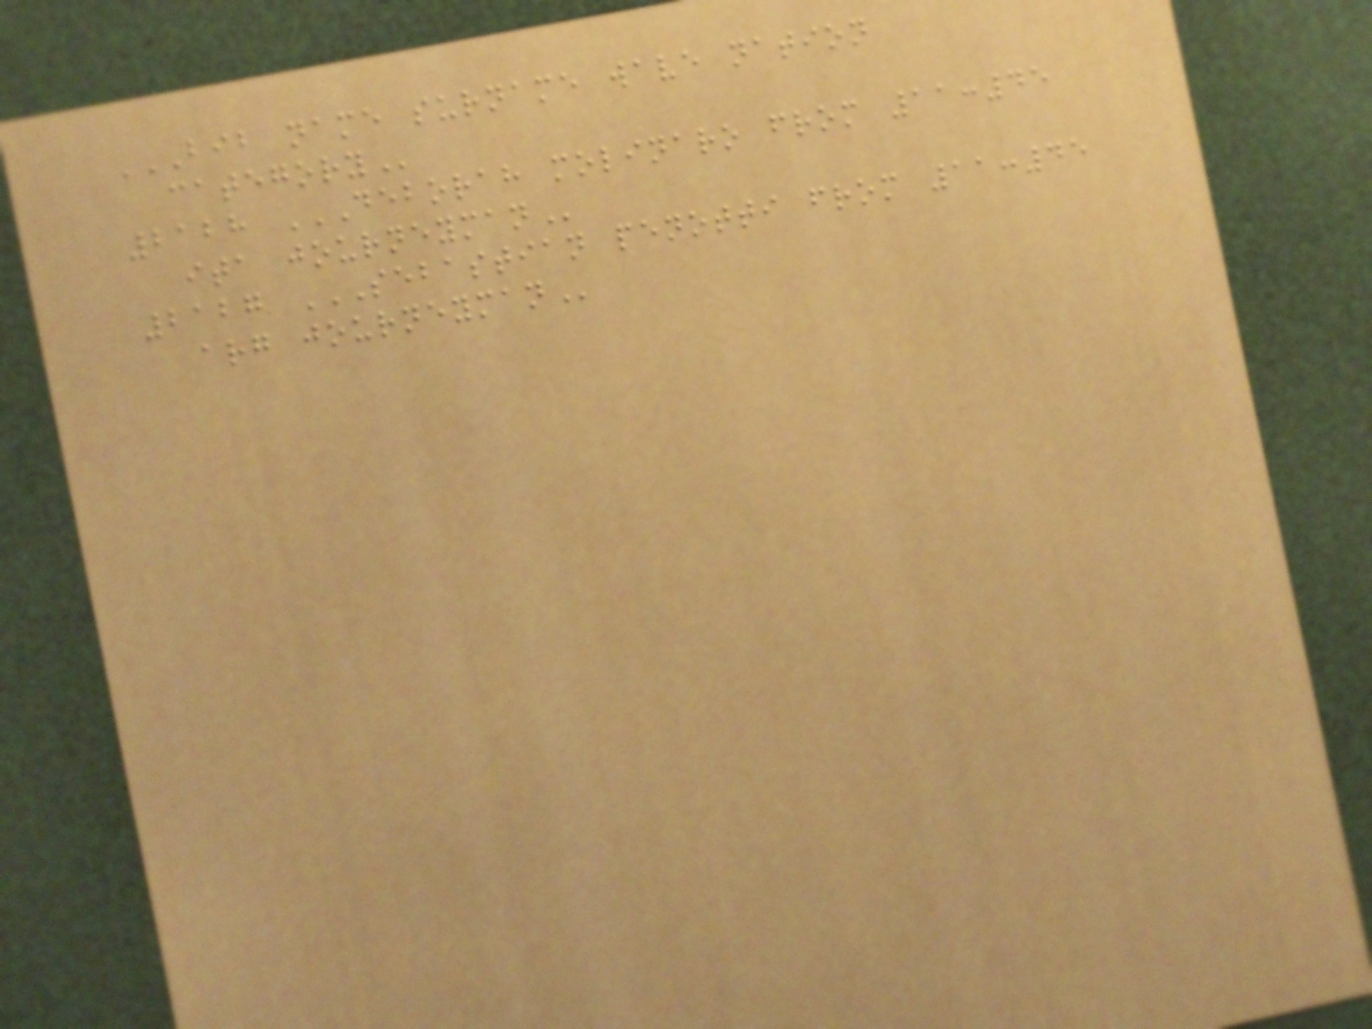BIB NAME SURNAME WAVE NATION
CATEGORY
2128 DEBORAH MOLINARO FROM 11:45
ITA JOURNEYMAN
2127 SEBASTIAN PENOTTI FROM 11:45
ARG JOURNEYMAN
